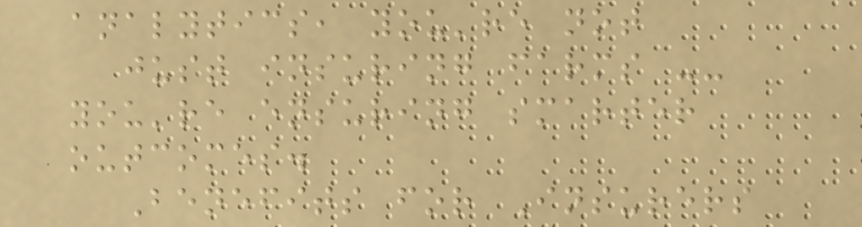analytics, you're not
just insuring farms --
you're ensuring smarter
outcomes.
Benefits for Insurers
